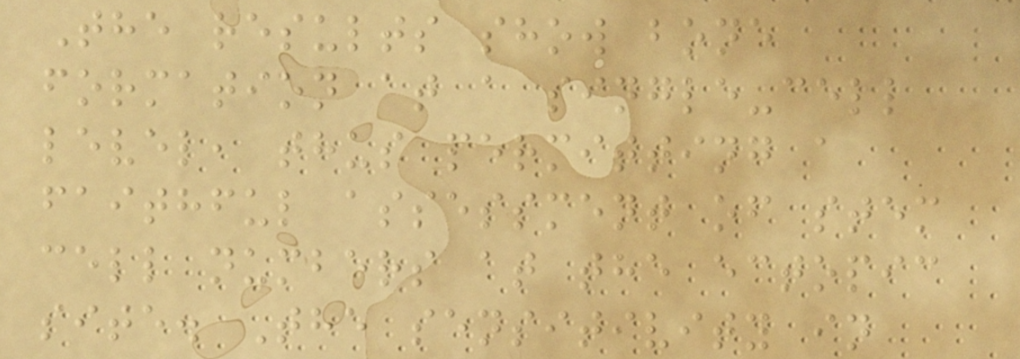The results show bone
formation at a single-cell
level, thus permitting a
faithful assessment of stem
cell numbers at the ectopic
site. The sensitivity in
